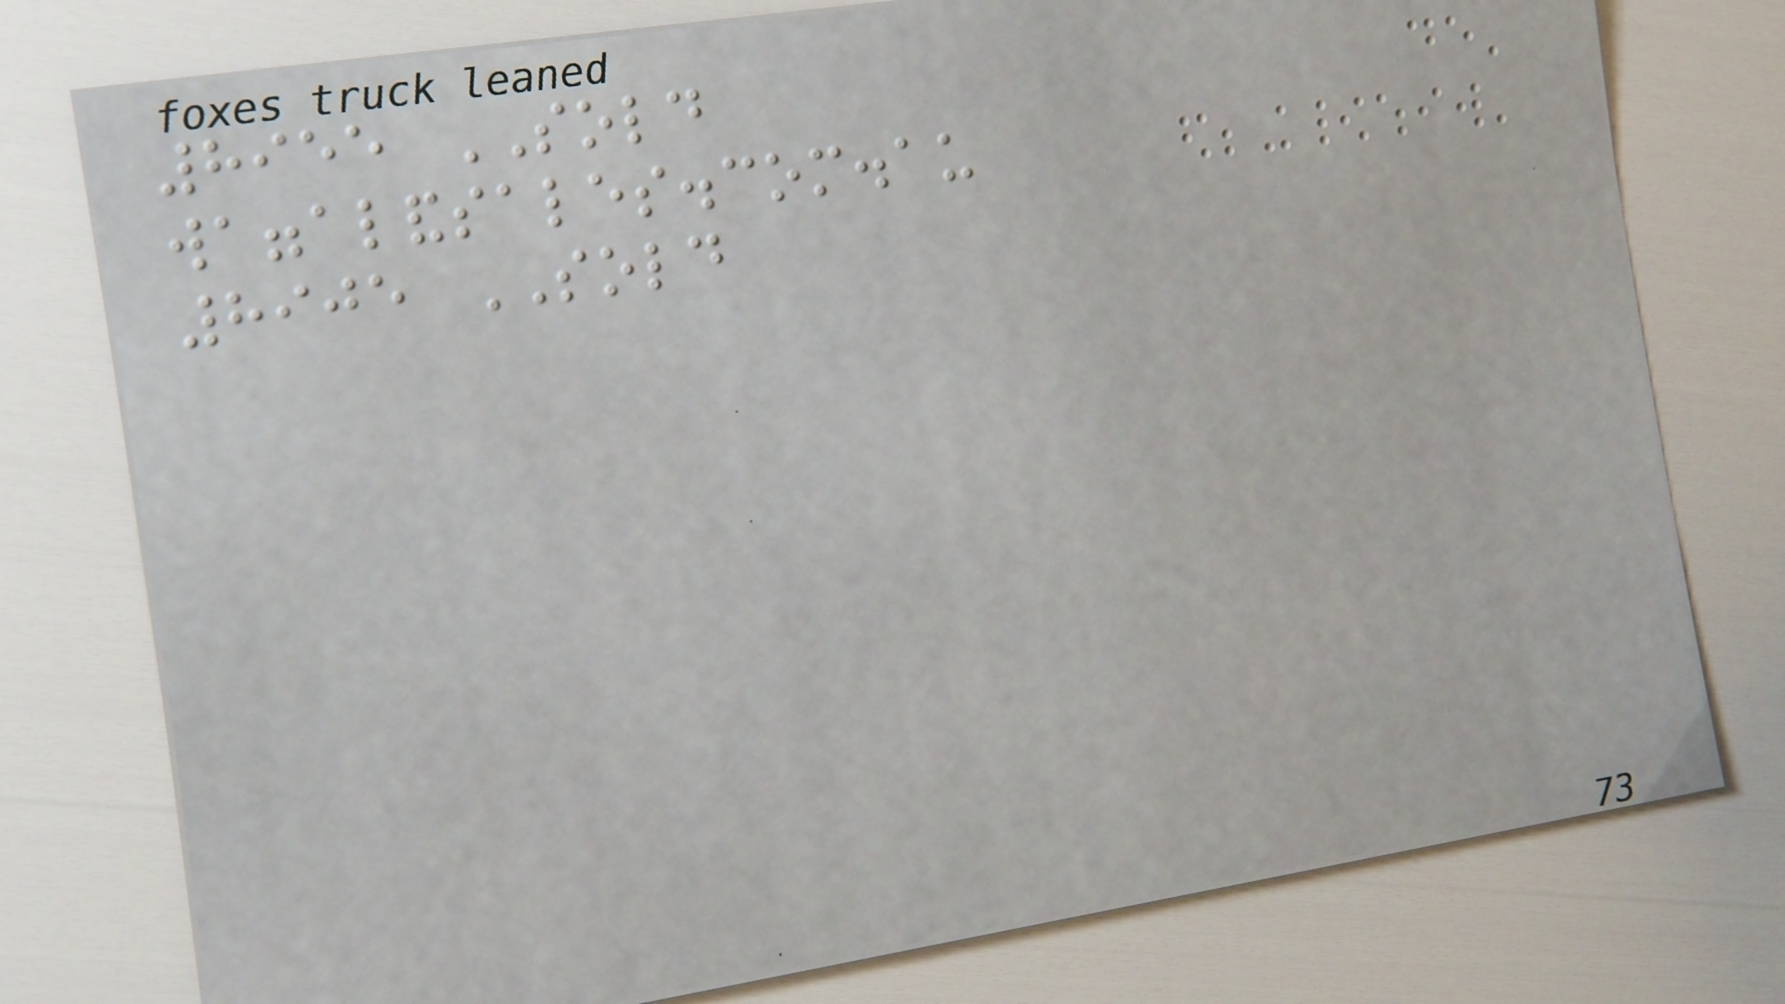8955 SOLD
waggalandsales.com.au
8905 SOLD
